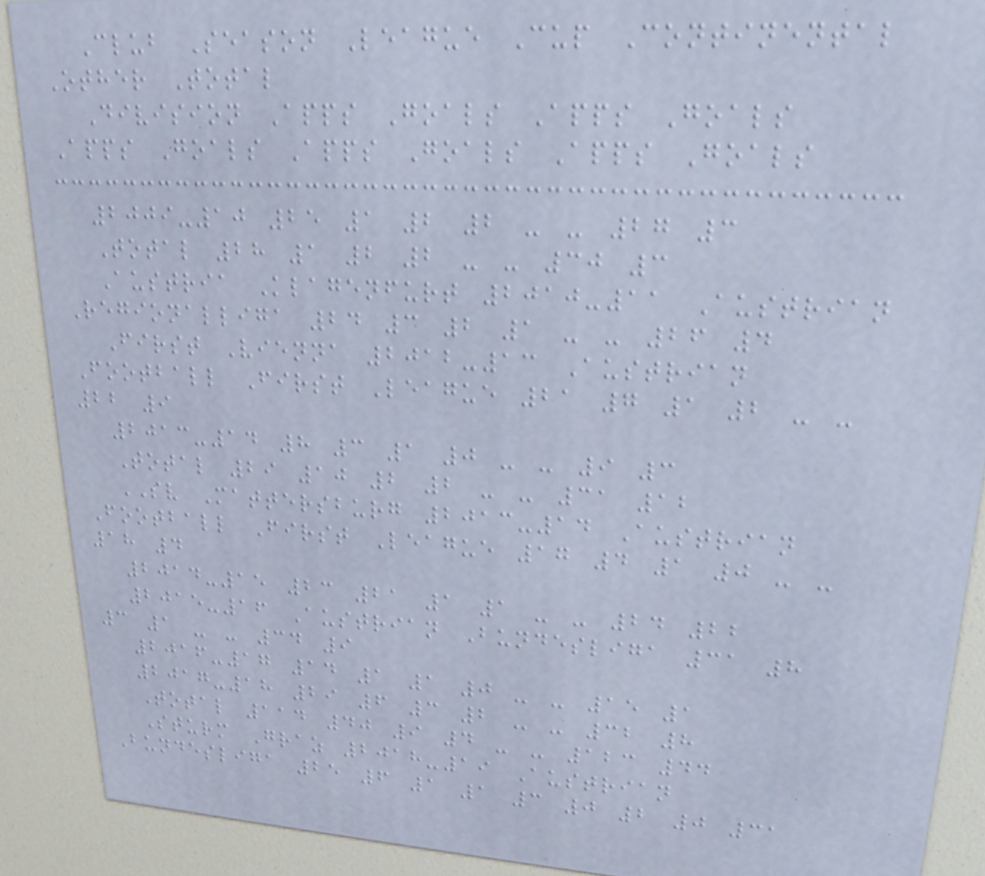Club Season League Cup Continental
Other Total
Division Apps Goals Apps Goals
Apps Goals Apps Goals Apps Goals
2009-10 25 1 2 2 - - 27 3
Total 28 1 2 2 - - 30 3
Austria Klagenfurt 2010-11 Austrian
Regionalliga 24 3 2 1 - - 26 4
First Vienna 2012-13 Austrian
Football First League 21 7 1 2 - -
22 9
2013-14 8 3 1 0 - - 9 3
Total 29 10 2 2 - - 31 12
SV Mattersburg 2013-14 Austrian
Football First League 17 4 1 0 - -
18 4
2014-15 23 21 1 1 - - 24 22
2015-16 Austrian Bundesliga 31 8
3 1 - - 34 9
2016-17 14 1 1 0 - - 15 1
2017-18 29 6 3 2 - - 32 8
Total 114 40 9 4 - - 123 44
Sturm Graz 2018-19 Austrian
Bundesliga 25 6 1 1 3 0 2 0 31
